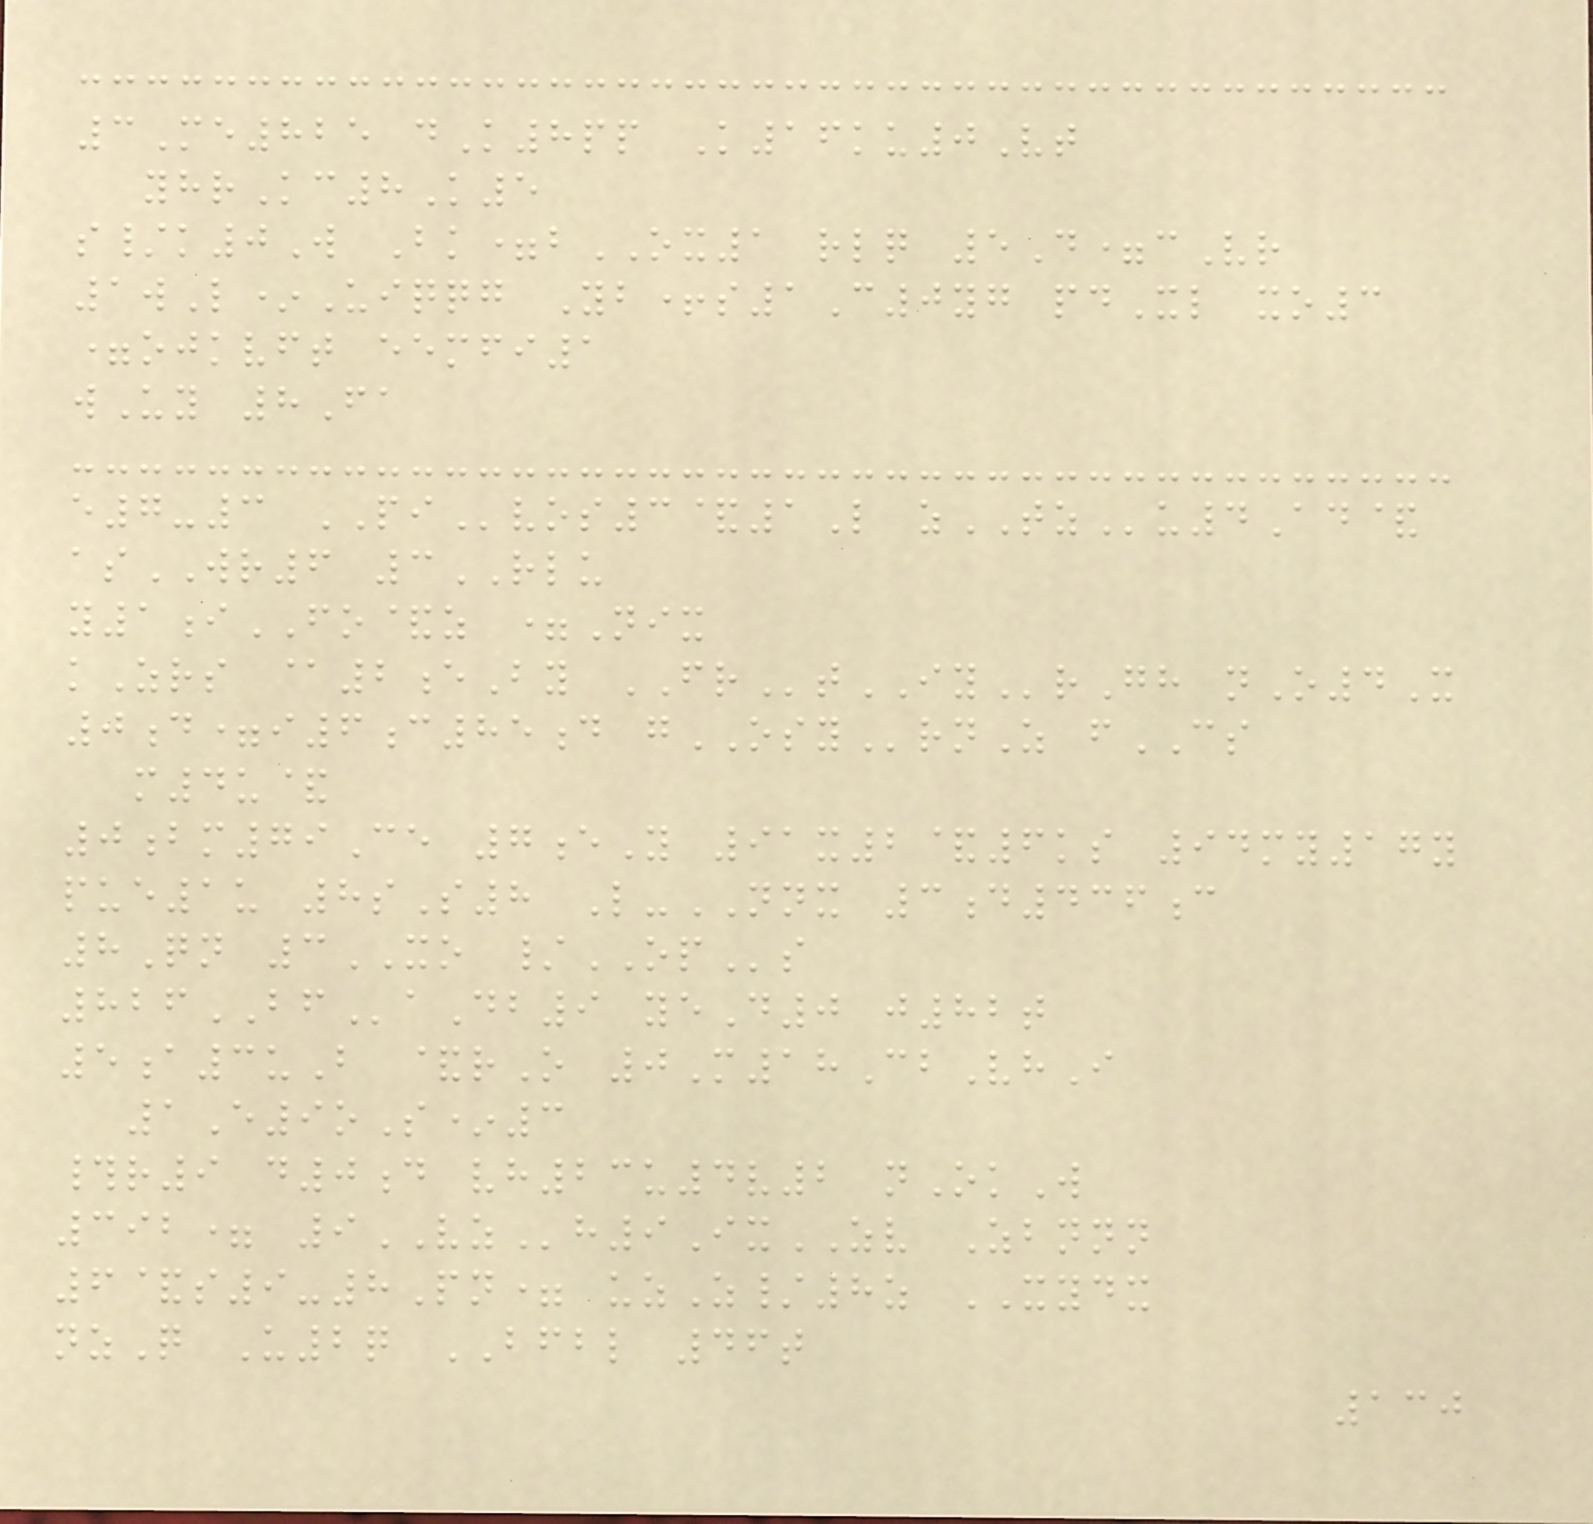3Me825 dK8pp K16ku0Vt
yhrKc8K5
s/k0W Bk=bOX1 rlq 5D=cVr
1wL*Uiqqg Yb+s1C0yg pdXl xo3
=ojkvft eemfi1
wUy 8Fa
e7-3 PIvos3&1L zTZu4Ad&
asWR6 3RLU
y1iFO&z =Nix
kZrs @2eBy FRtIYrGh nO4X
0d=i6c85d gOSYrnZ fCS
m4u&
0bm79Ce 7eY 91x2&6ks 94my17y
pue1u 8sS8 L-NNX 3d436c
8Qn 3XO /OPs
826BFaDb9 yeD0 j82t
5a3uB &rO 0M18CbVhI
1E9oS*3
#r9 d0d vh23u4v2 nOkW
392= 9VZh9IxZV Zbnnn
6&s9-8Pn= uzZ/8z XYDX
nzQ U2q BFBL 46t
130
